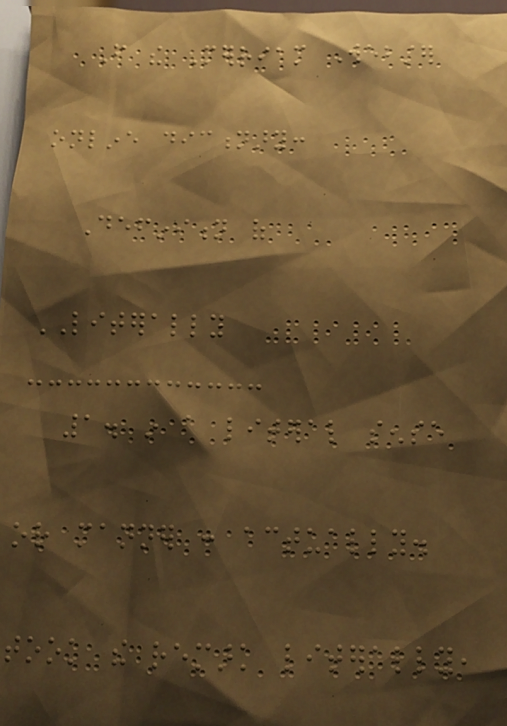From the Merriam Webster
online dictionary:
Definition of
LITERALLY
1. in a literal sense
or manner : actually.
took the remark literally,
